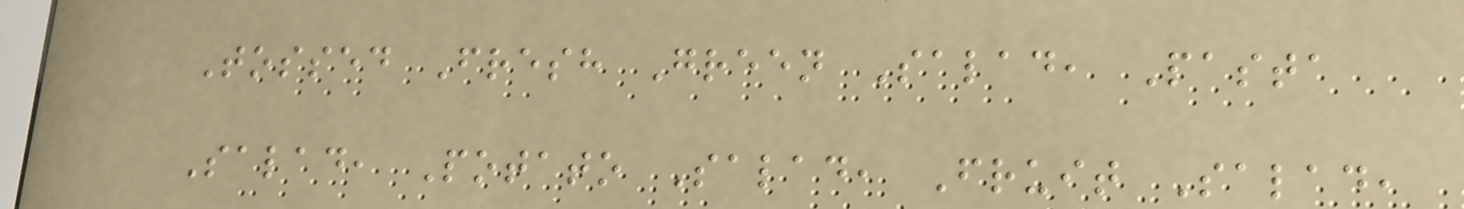Tossed Fresh Green Salad, Pasta
Salad, Potato Salad, Fruit Salad,
